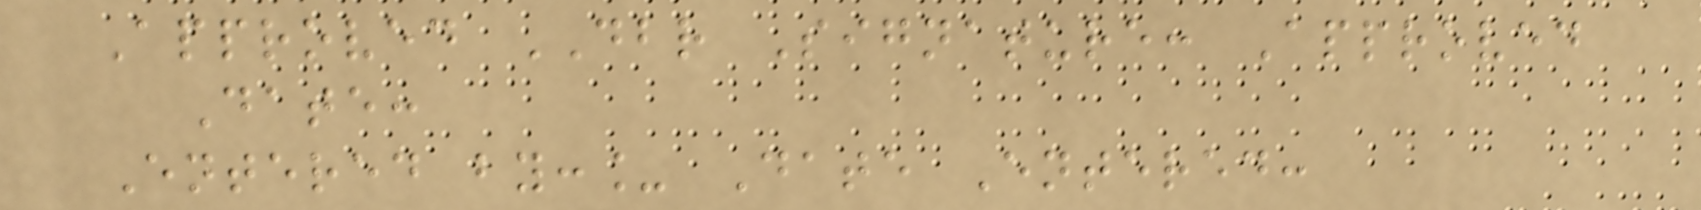Approved DBR Signature: Approved
Date:
Entered by:_ Date Entered:
